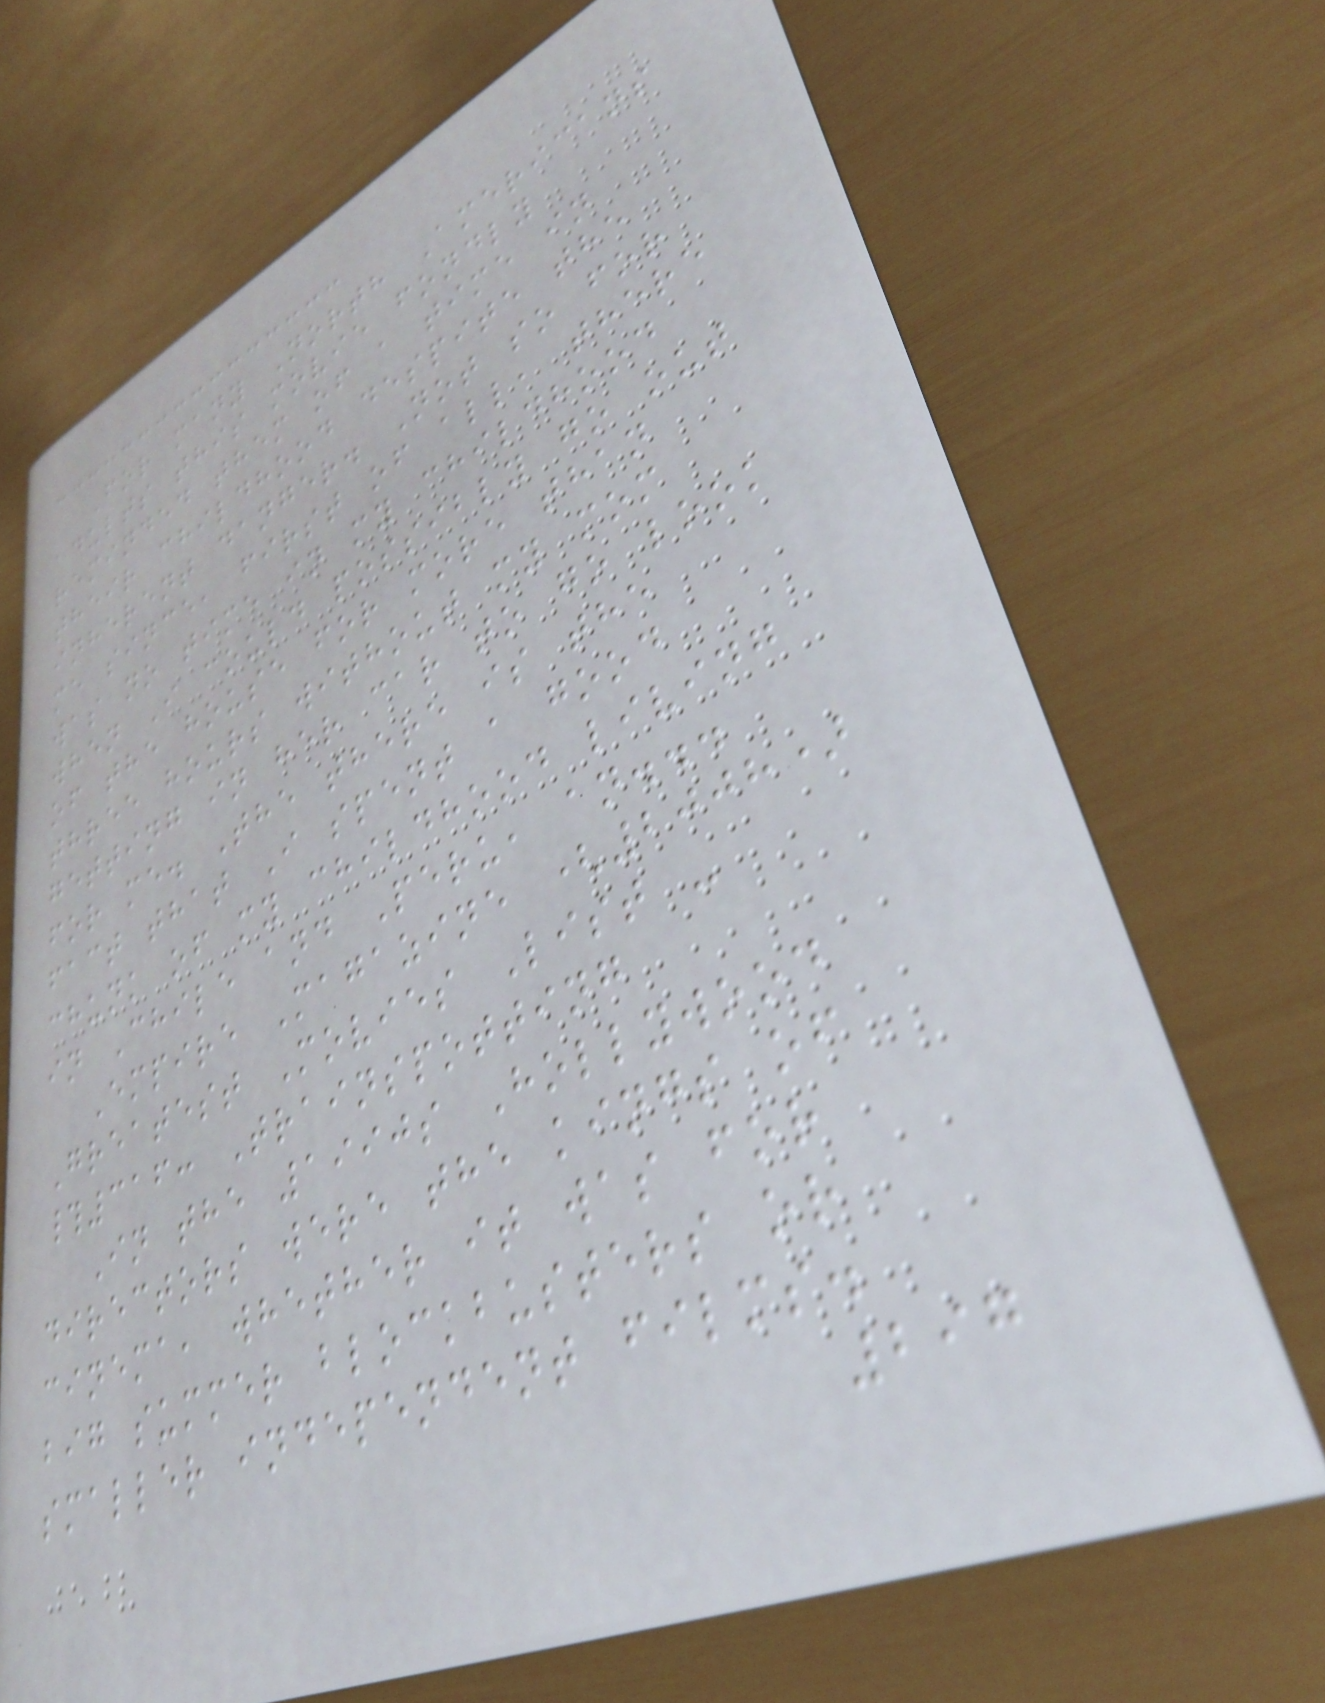For many North Americans
adults this movie fondly
reminded them of a time in
their childhood despite the
inherent danger. Not so for
me since, first of all, there
was no time in my childhood
when I could possibly go out
of the house for more than
three hours without my mom
getting in her car to go look
for me. The there is the
fact that I spent a good
chunk of my childhood living
in Chile and Peru, an...
Empire Magazine (2008)
Greatest Movies List -
#316: Trainspotting
In the 1990s Hollywood
directors were the kings of
cinema, whether it was for
big summer blockbusters or
smaller independent films.
297
